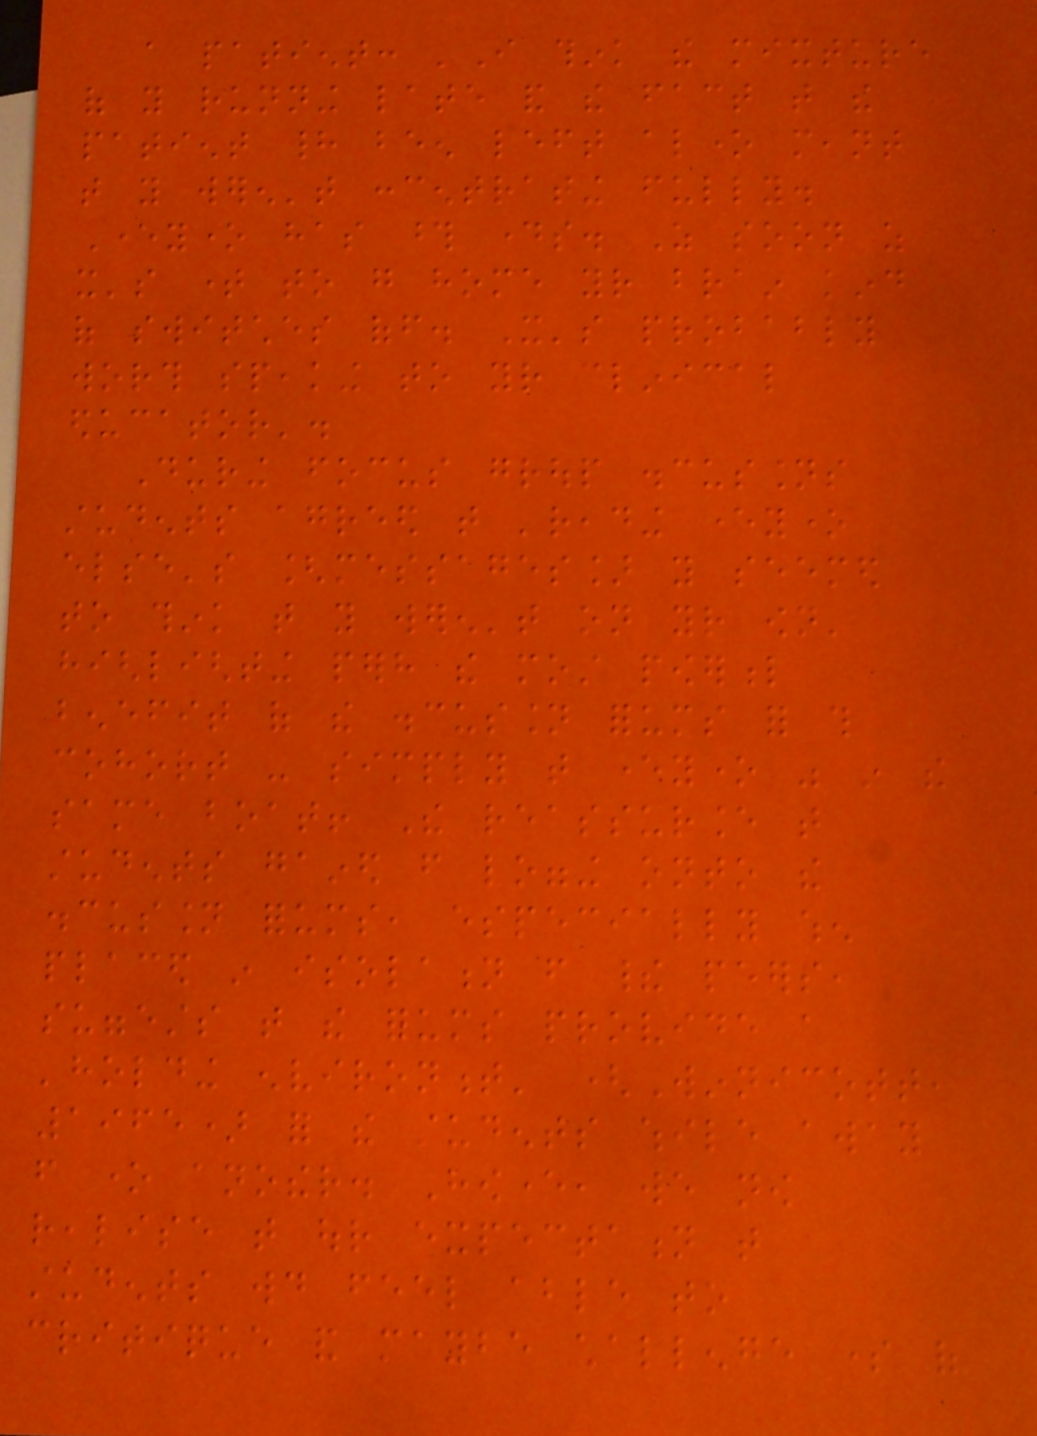a patient: 'I think the mixture
of you running late and the fact that the
patient had been left alone meant
that you weren't concentrating fully.
Everyone has those days. As soon as
it's time to go home your brain kind
of switches off. It's probably
worth speaking to your clinical
educator'.
During focus group discussions
students agreed that 'reading everyone
else's [messages] you seemed
to think that you weren't on your own'
highlighting perhaps the most powerful
benefit of the discussion forums for this
cohort - simply that everyone was in the
same boat! The reassurance that
students gained from logging onto the
discussion forums, especially when
placed in isolation from their peers,
suggests that the forums provide a
'holding environment' (Winnicott,
1965) for the students while away
from one another. However, we now
realise that our expectation that
students would feel able to
critique and maybe challenge some of
